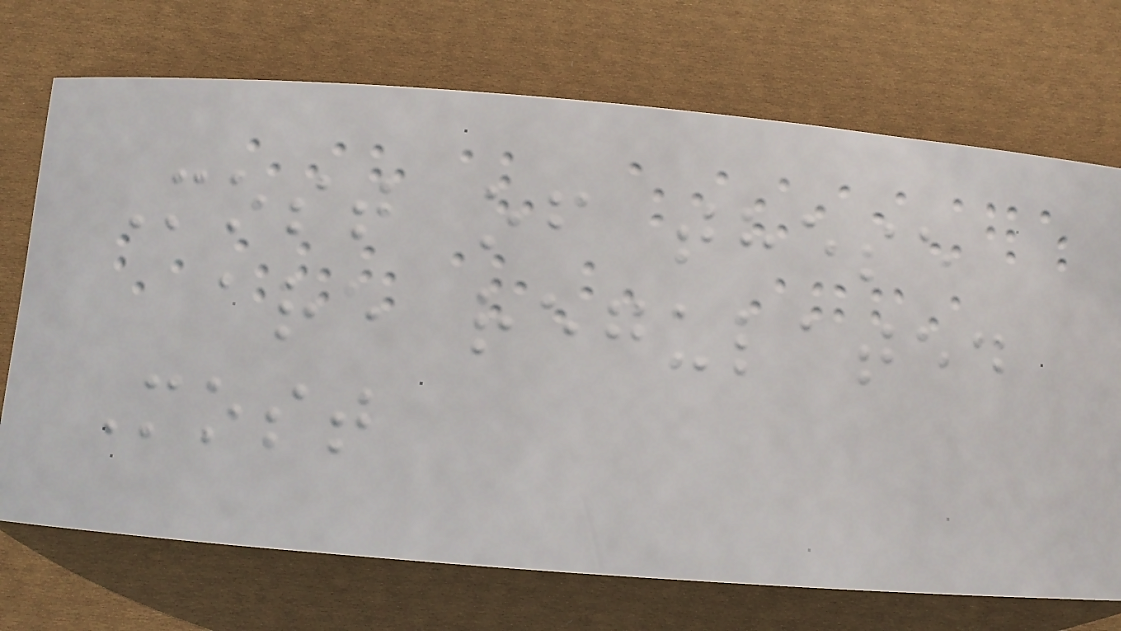Most of these
are regulated
Most
